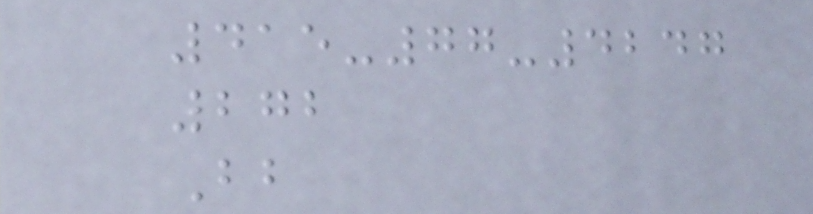415-77-4247
272
Bb
